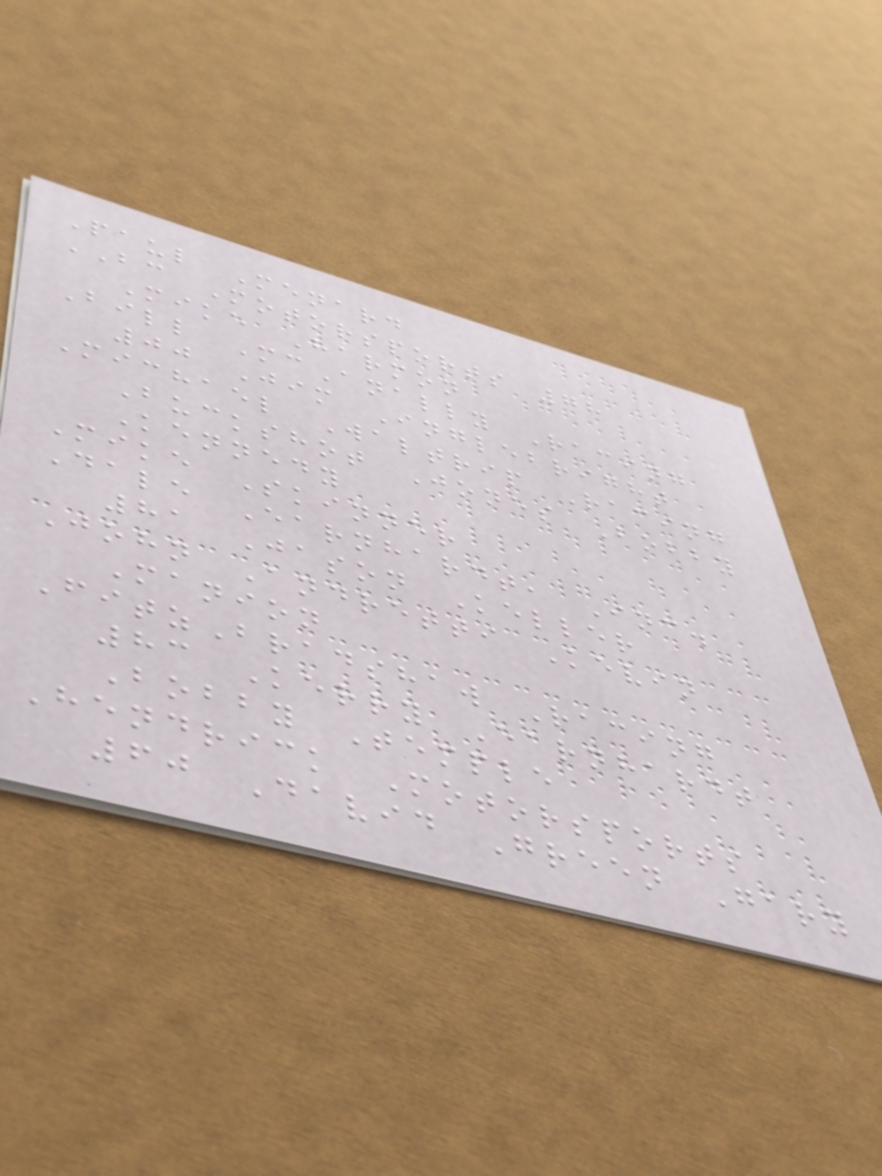Paul Menard
BC Motorsports 78
Mike Harmon
Bill McAnally Racing
00 Jim Inglebright
Michael Waltrip Racing
Buckshot Jones Bobby
Kennedy
Mike Skinner
Dale Earnhardt, Inc.
81 Jason Keller
John Andretti Kevin
Manion
FitzBradshaw Racing
83 Kerry Earnhardt
Bobby Temple
Hendrick Motorsports
60 David Green Gary
